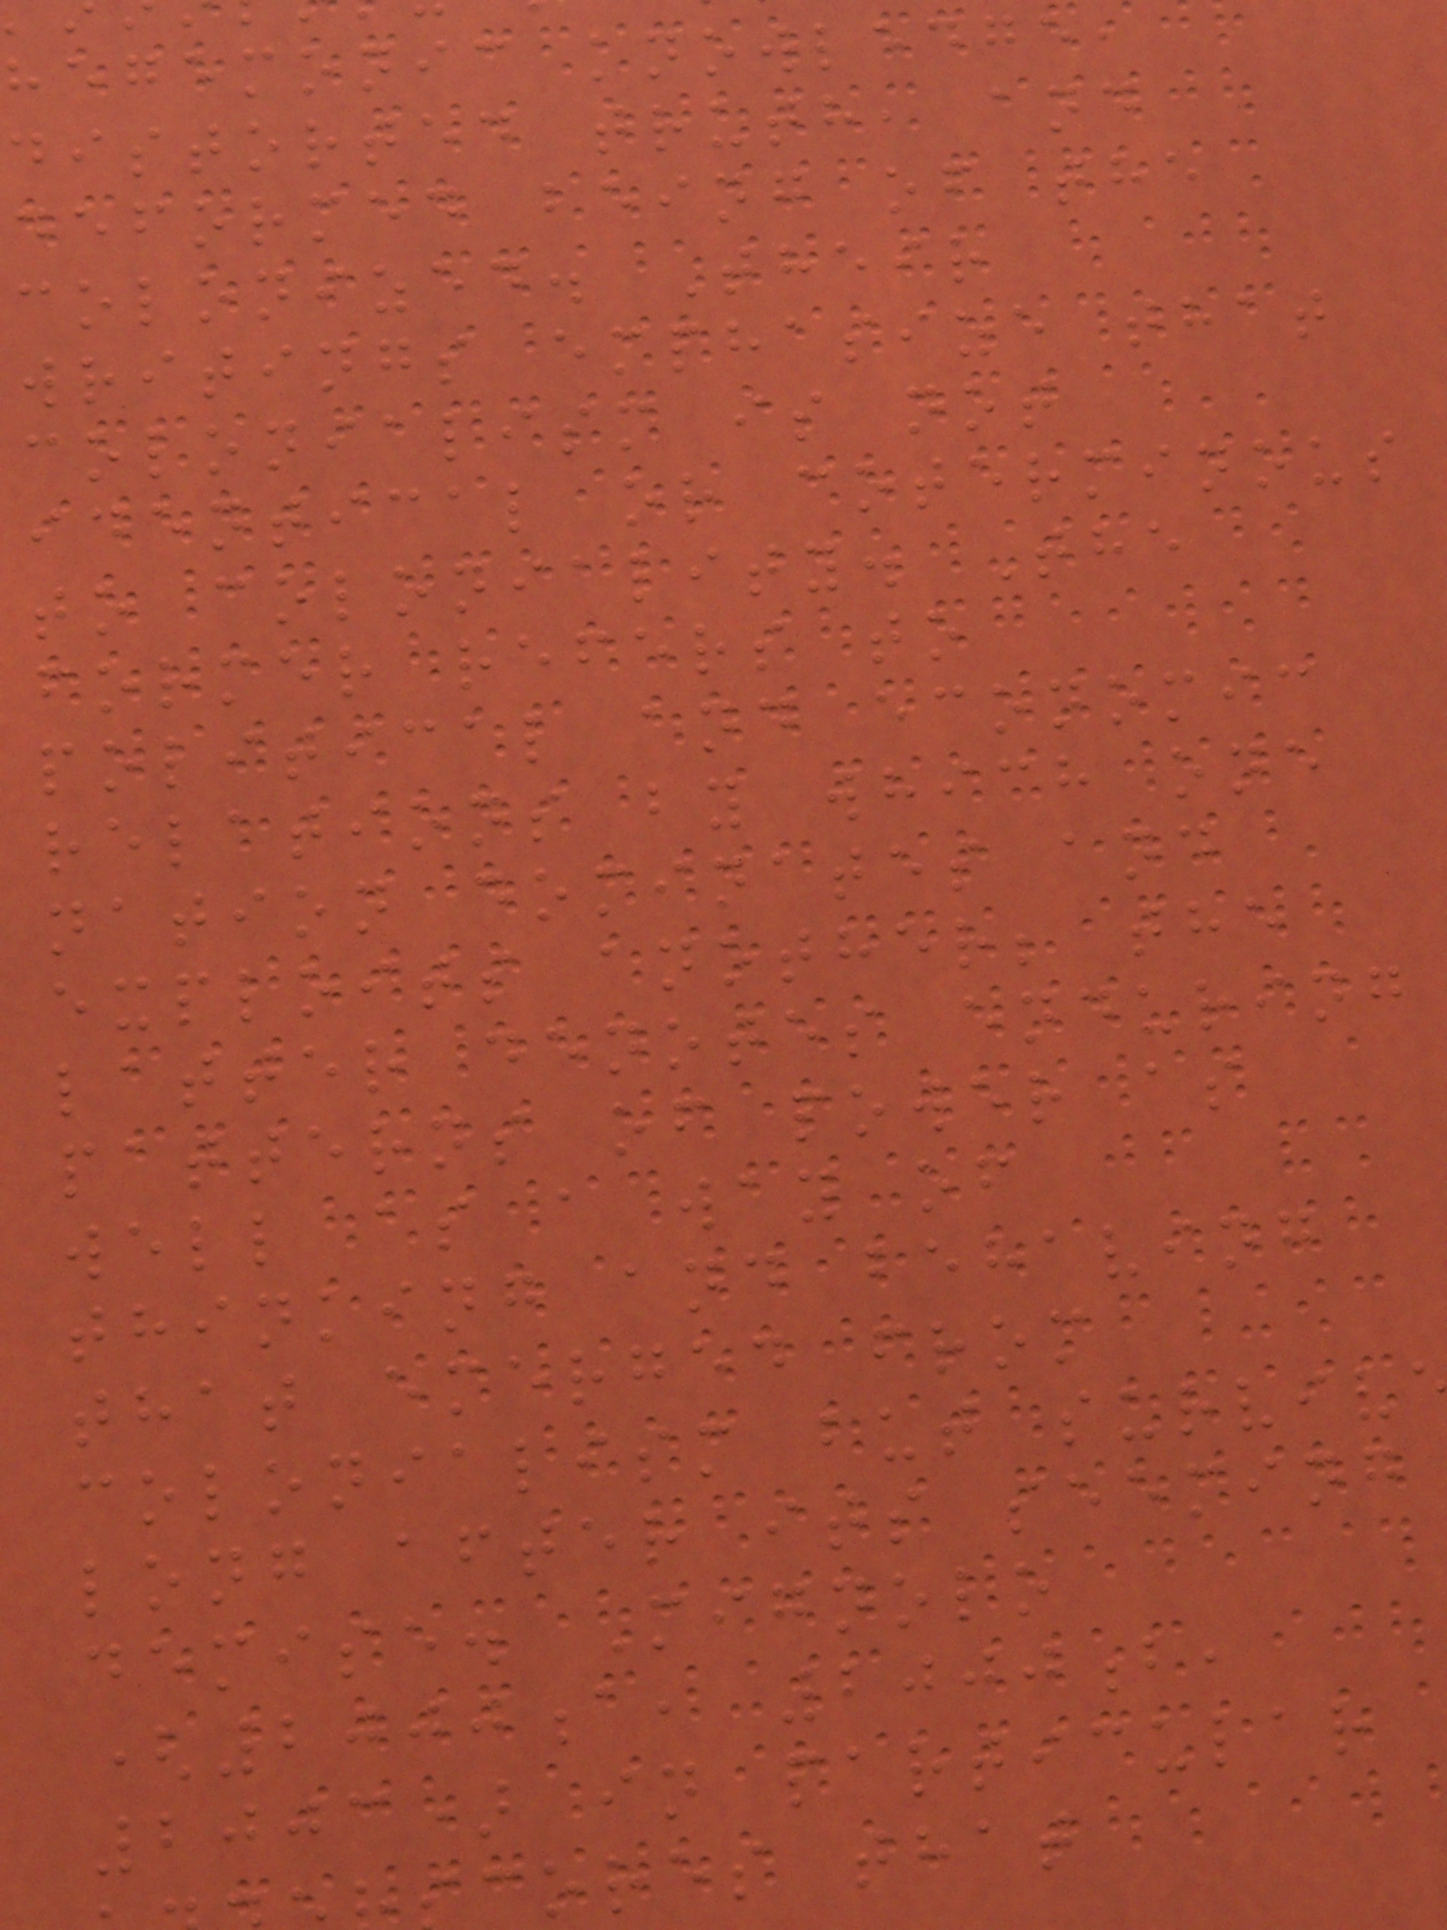hegemonic knowledge,
distorted truth, and
deformed being of the
colonized. Their
writings emphasize that
colonialism is not
identical or coterminous
to coloniality. The
former refers to
political and economic
relations by which one
nation dominates and
exploits another; the
latter denotes enduring
patterns of power as
well as a way of
thinking and behaving
that emerged from
colonialism but surviv
long after its seeming
demise. Mignolo
(2000a, 2000b,
2003) in particular
cores that
